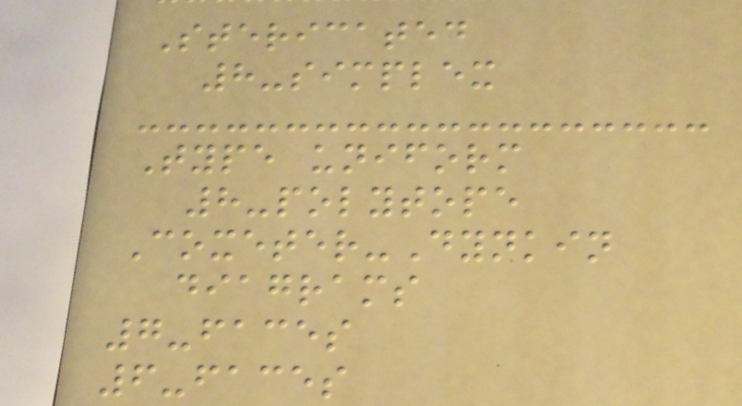Stericated
8-simplex
Type uniform
8-polytope
Coxeter-Dynkin
diagrams
7-faces
6-faces
